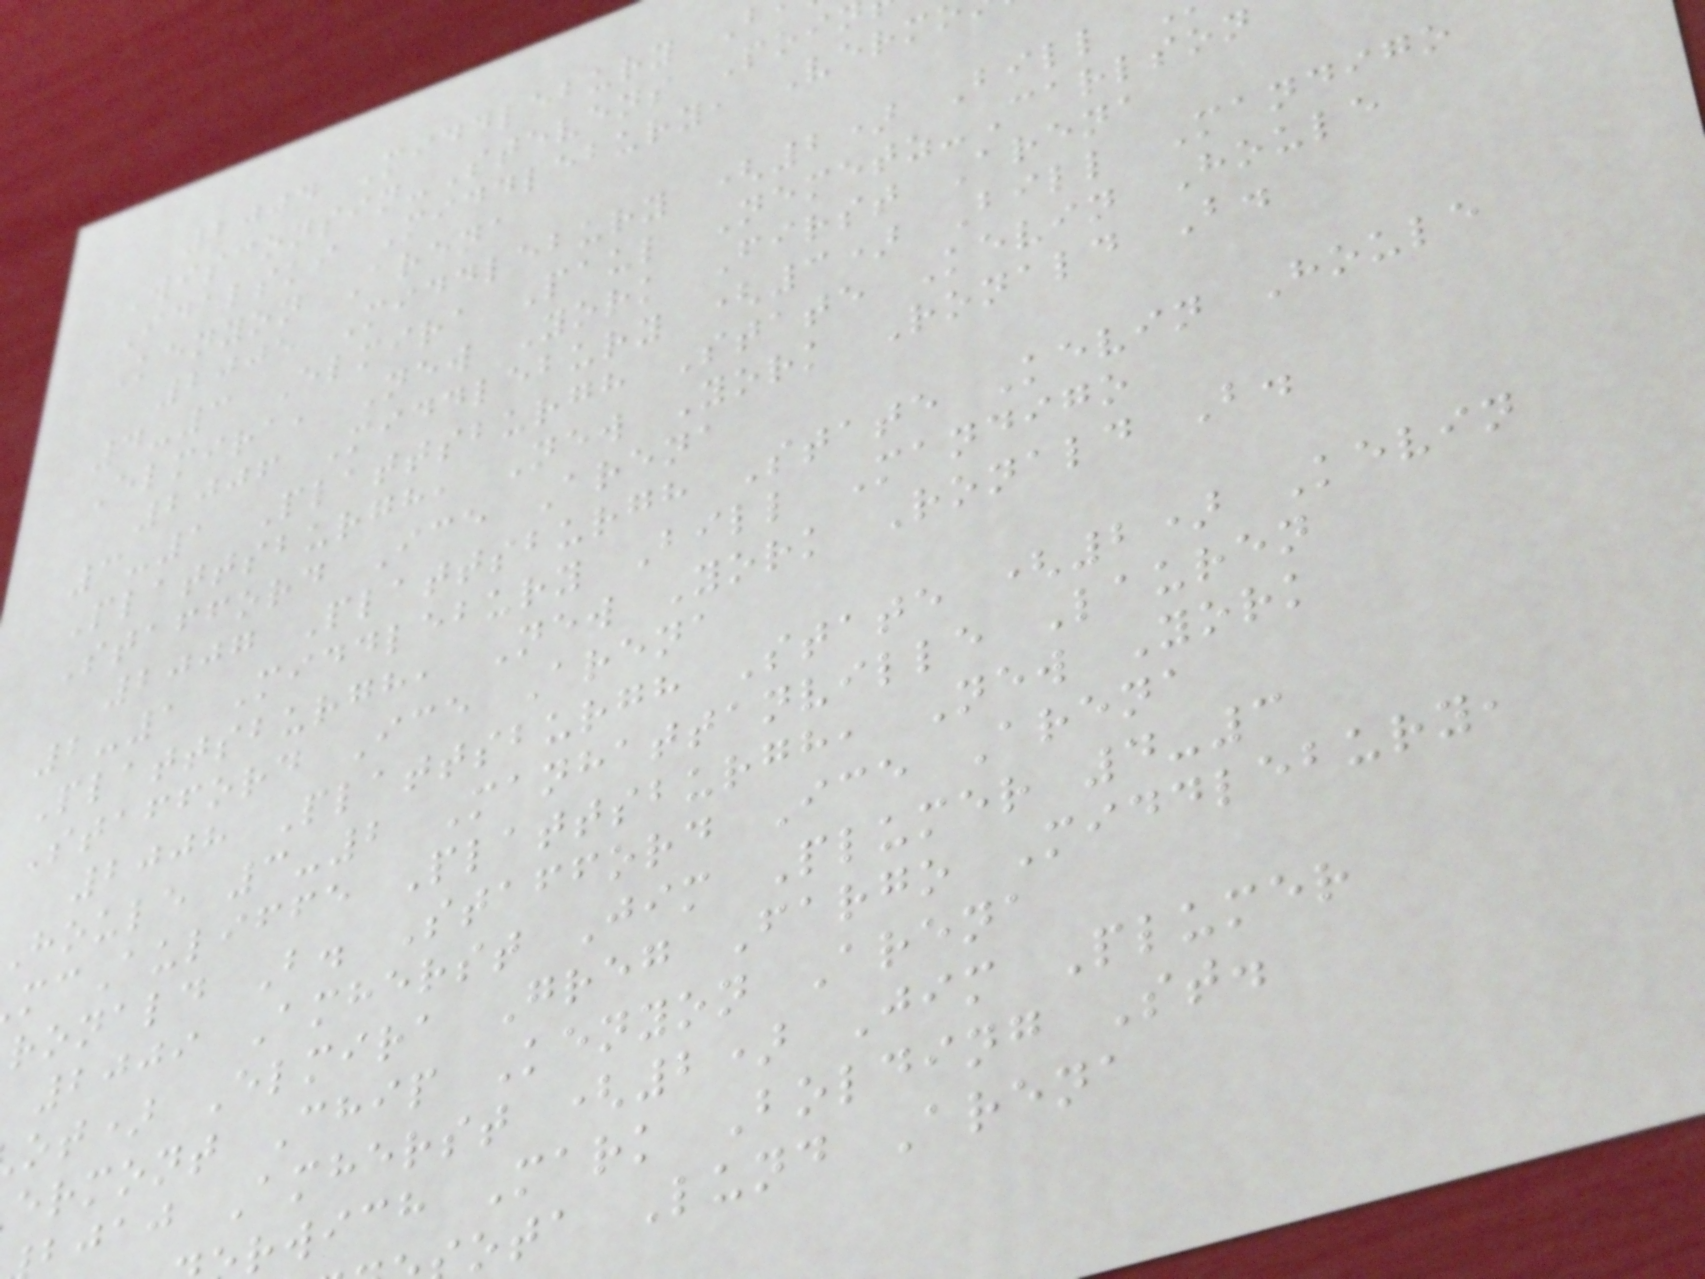2004 Middlebury B
Wisconsin-Stevens Poi
Idalski Middlebury, Verm
Kenyon Arena
2005 Middlebury (2) Bill
4-3 Elmira Paul Nemetz-Carlson
Elmira, New York First Arena
2006 Middlebury (3) Bill Mandigo
3-1 Plattsburgh State Kevin Houle
Plattsburgh, New York Ronald B.
Stafford Ice Arena
2007 Plattsburgh State Kevin Houle
2-1 Middlebury Bill Mandigo
Plattsburgh, New York Ronald B.
Stafford Ice Arena
2008 Plattsburgh State (2) Kevin
houle 3-2 Manhattanville Lauren
cAuliffe Plattsburgh, New York
ronald B. Stafford Ice Arena
2009 Amherst Jim Plumer 4-3
ot) Elmira Greg Fargo Middlebury,
ermont Chip Kenyon Arena
bjaj Amherst (2) Jim Plumer
rwich Mark Bolding St.
ota Lund Arena
